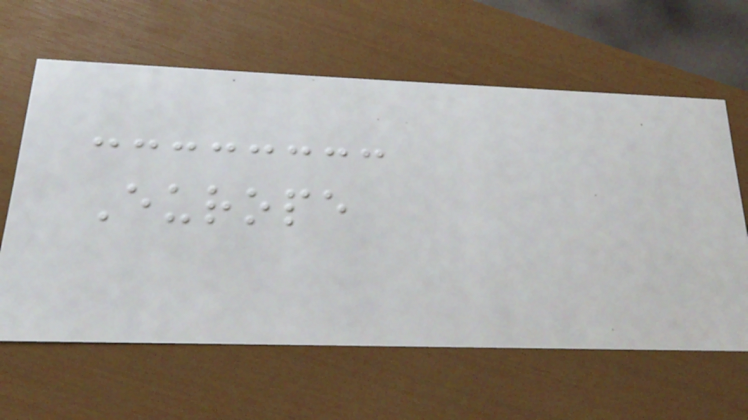Europe
